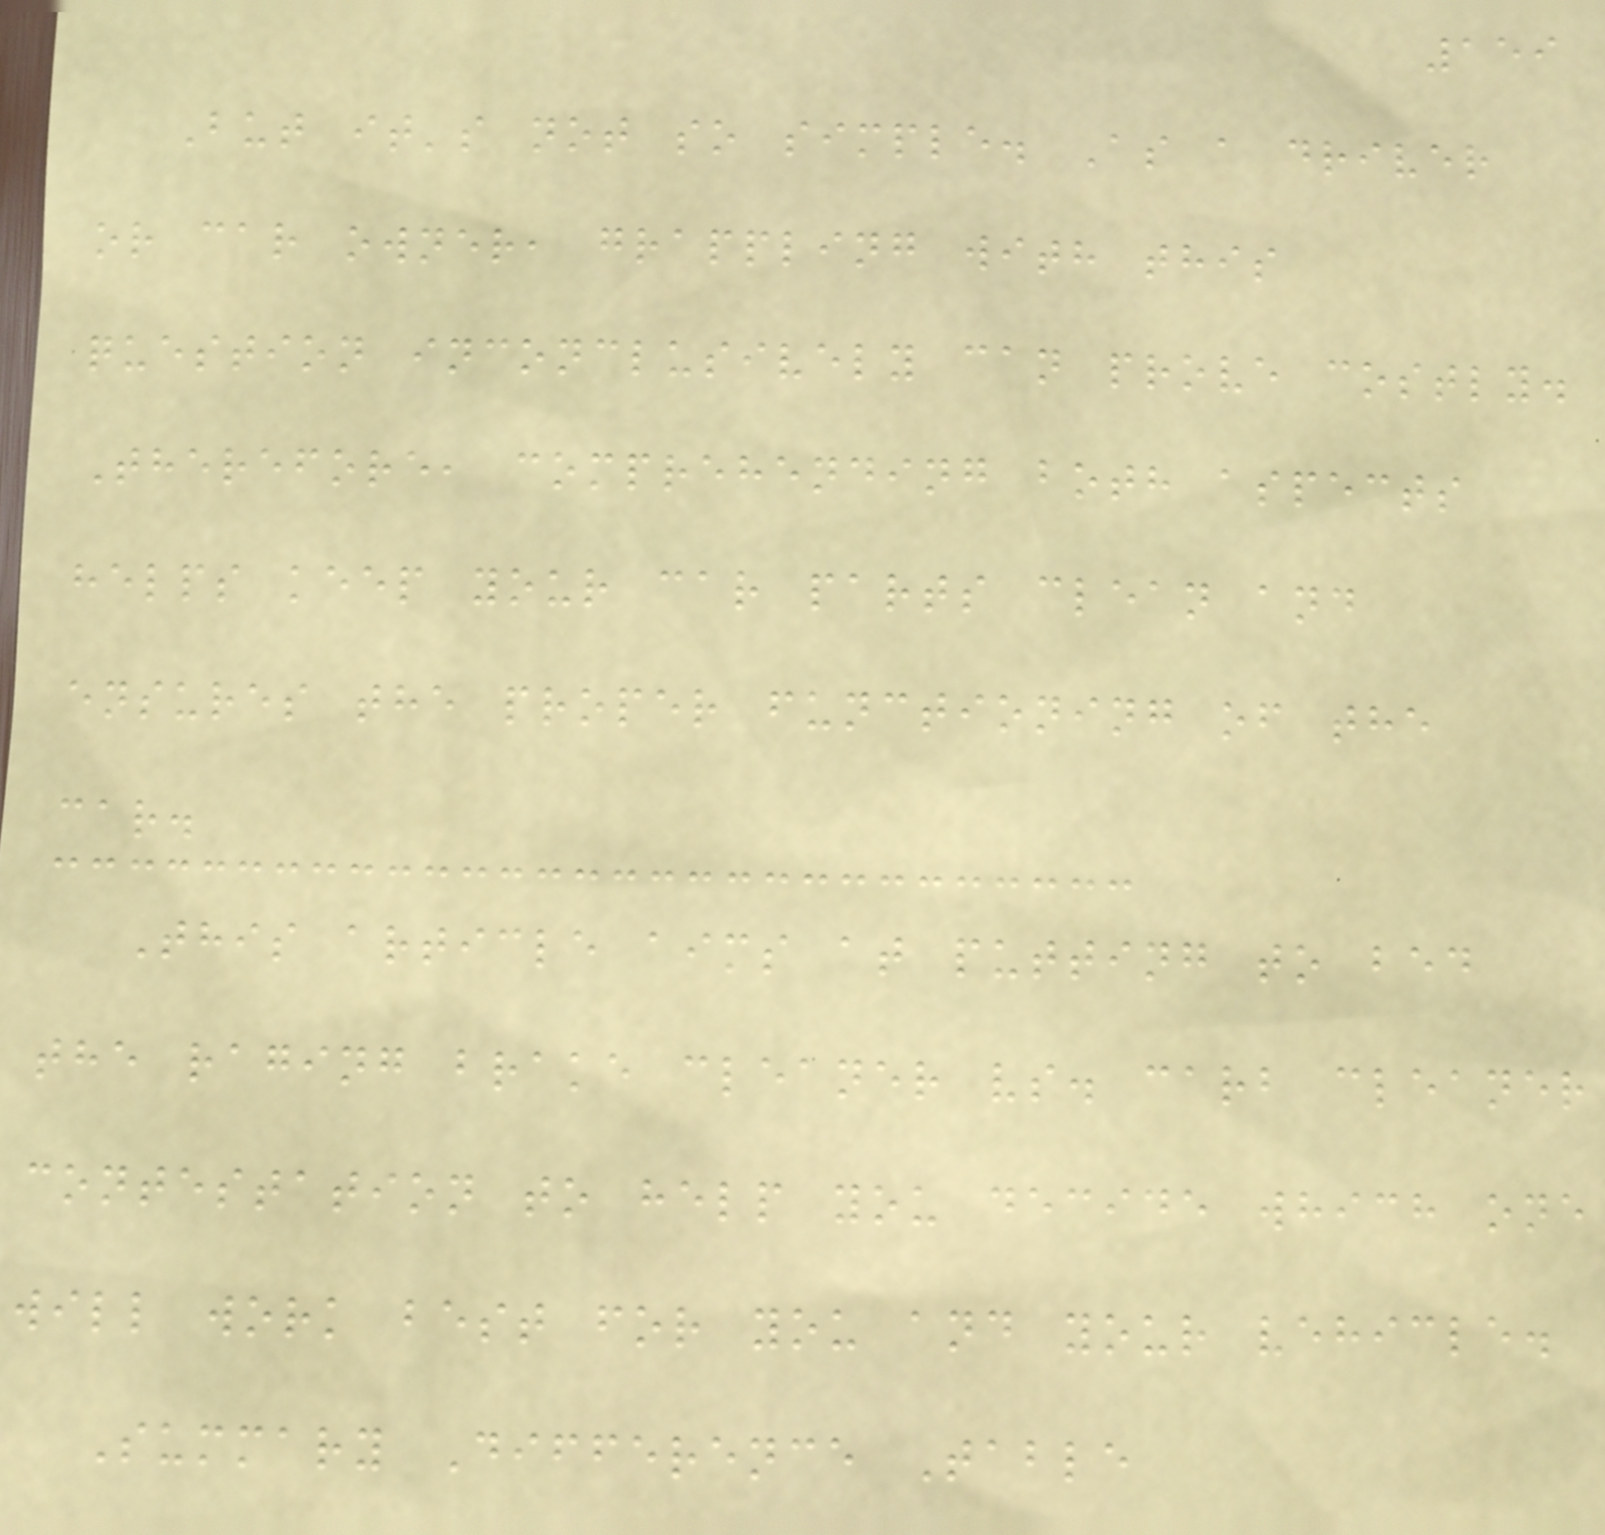159
But it's not so simple. As a driver
or car owner, grappling with this
question inconclusively can prove costly.
Therefore, comprehending both aspects
helps keep your car parts clean and
ensures the proper functioning of the
car.
This article aims at putting to bed
the raging brake cleaner vs. carb cleaner
contestation to help you decide which one
will work best for you and your vehicle.
Summary Difference Table
